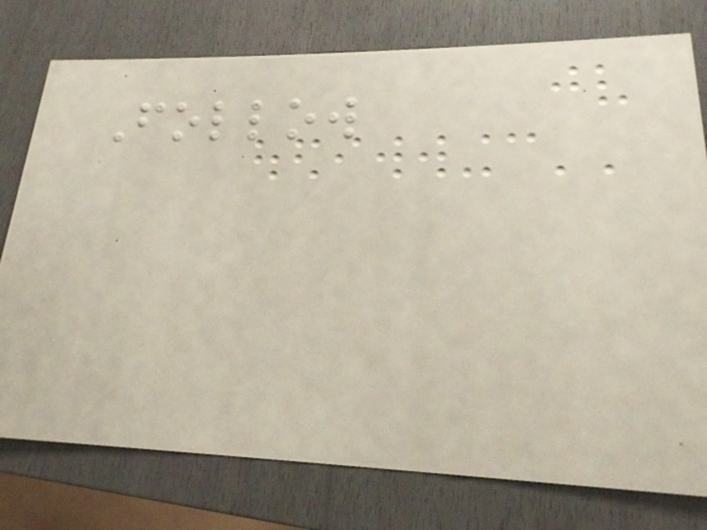Follow
